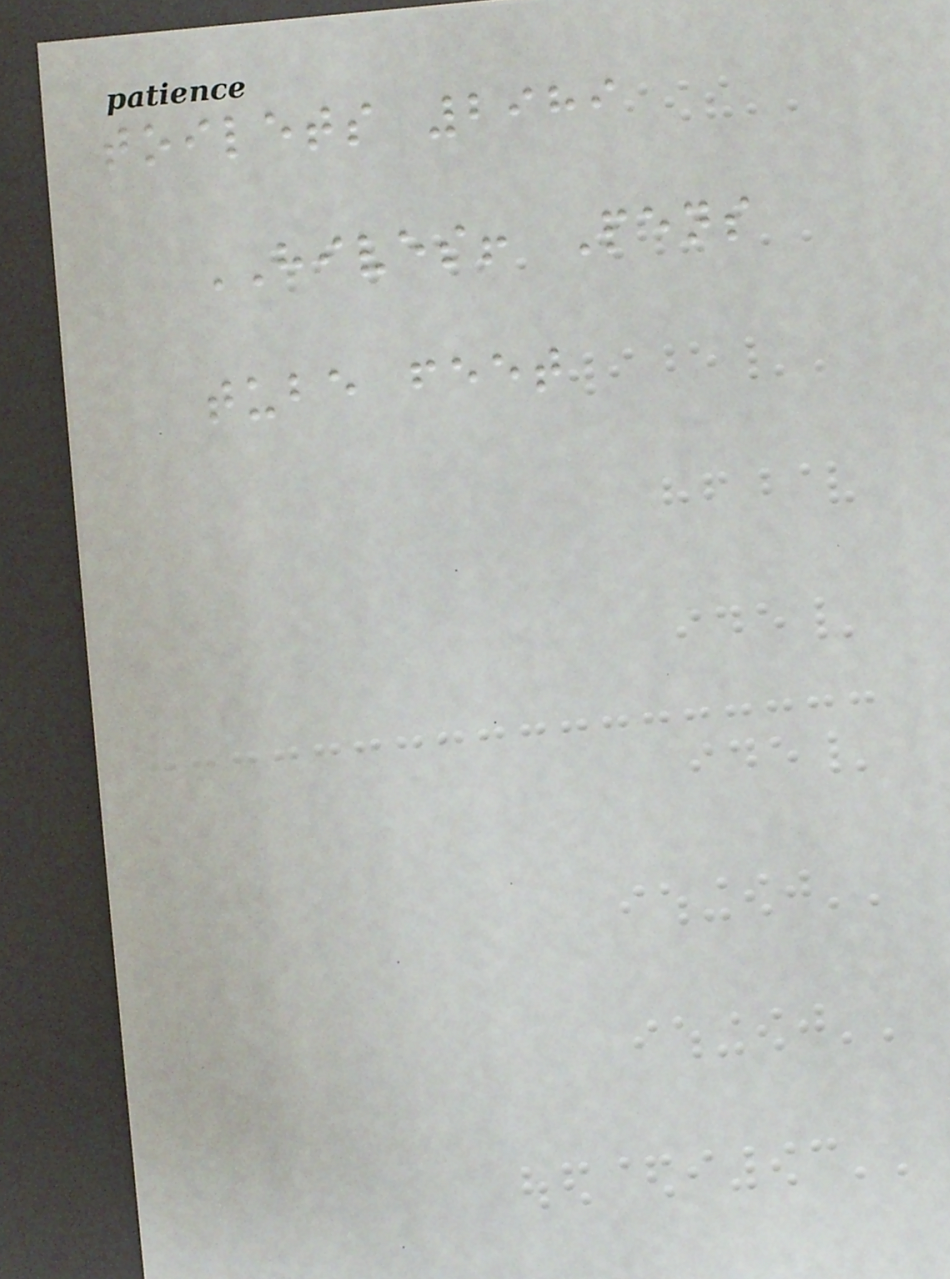toilets 2989
HIVES! Pens
tube feet
